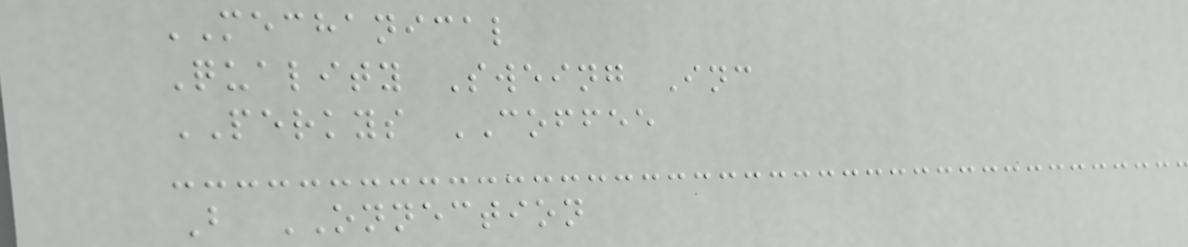MECHANICAL
Quality Sweing Inc
PERKYS COFFEE
B ONNECTION
